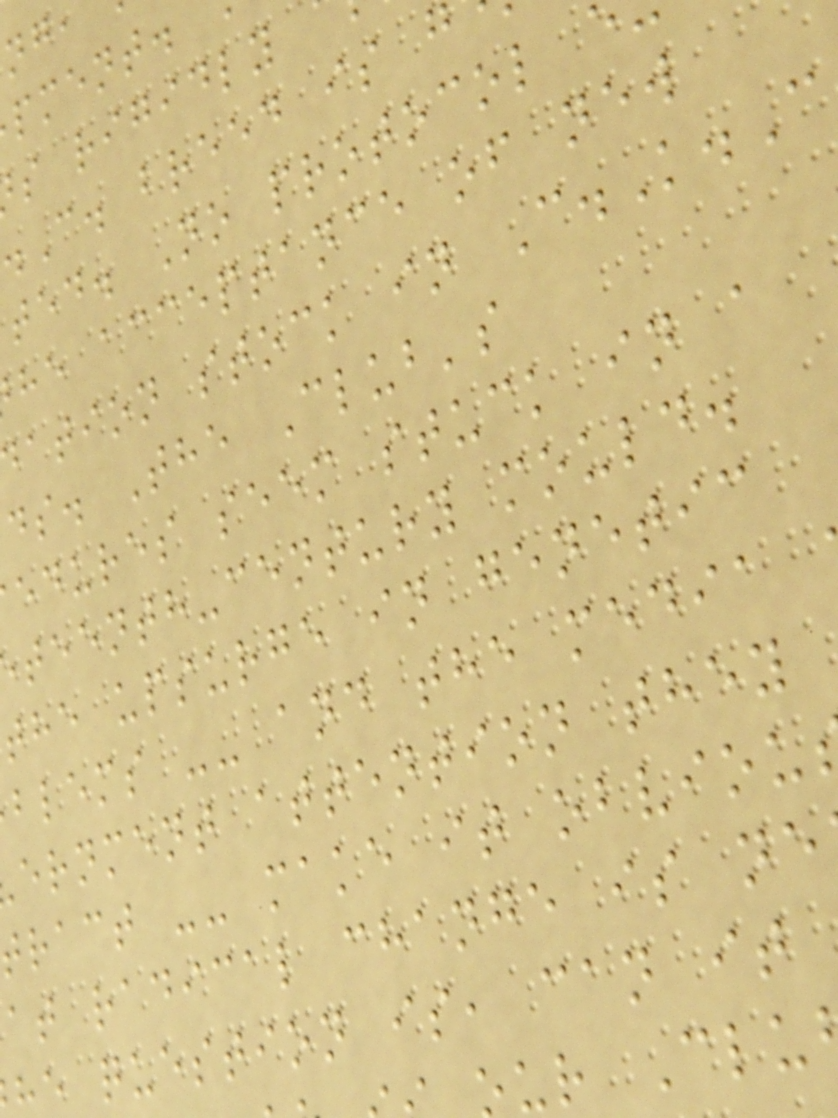s rigidly
.C. breed is g
ted. No protocol
he acceptance of new
ation stock in C.K.C
ds. The Club's
edures seem stuck in a
teenth-century mould.
the upsurge in genetic
blems -- and the media
ernment attention they
ract -- make it obviou
at radical change is ne
e question is, can it
